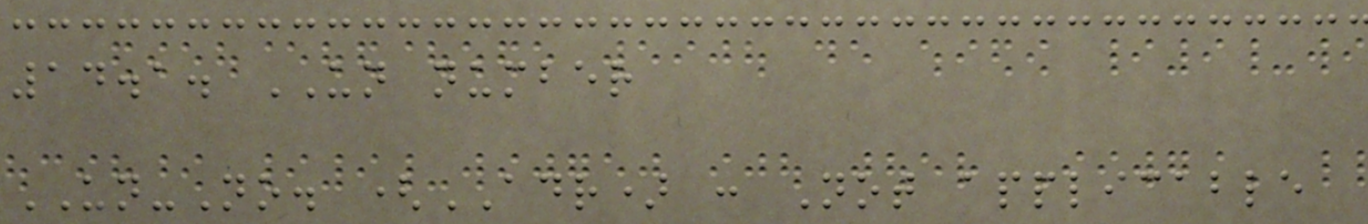14.1. UN number
UN-No. (ADR) : Not applicable
